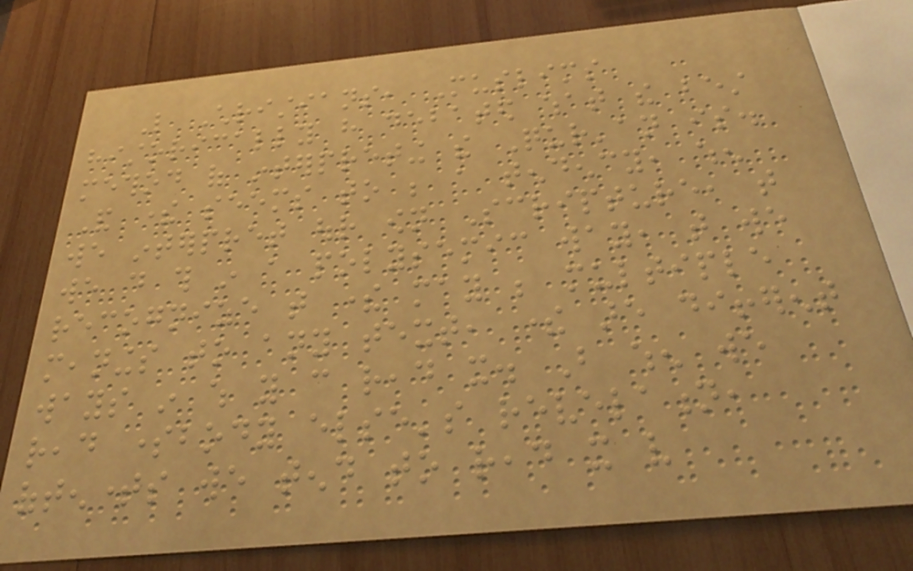Like Christians, Muslims
historically have debated what the best
method of interpreting the Qur'an is.
And there seems to be a tendency, when
we interpret our own Scripture, that
we do this in a polysemic way, that we
recognize that there may be multiple
meanings to any text, there are different
ways in which you can read it. But when we
read somebody else's revelation,
oftentimes we tend to read it very
